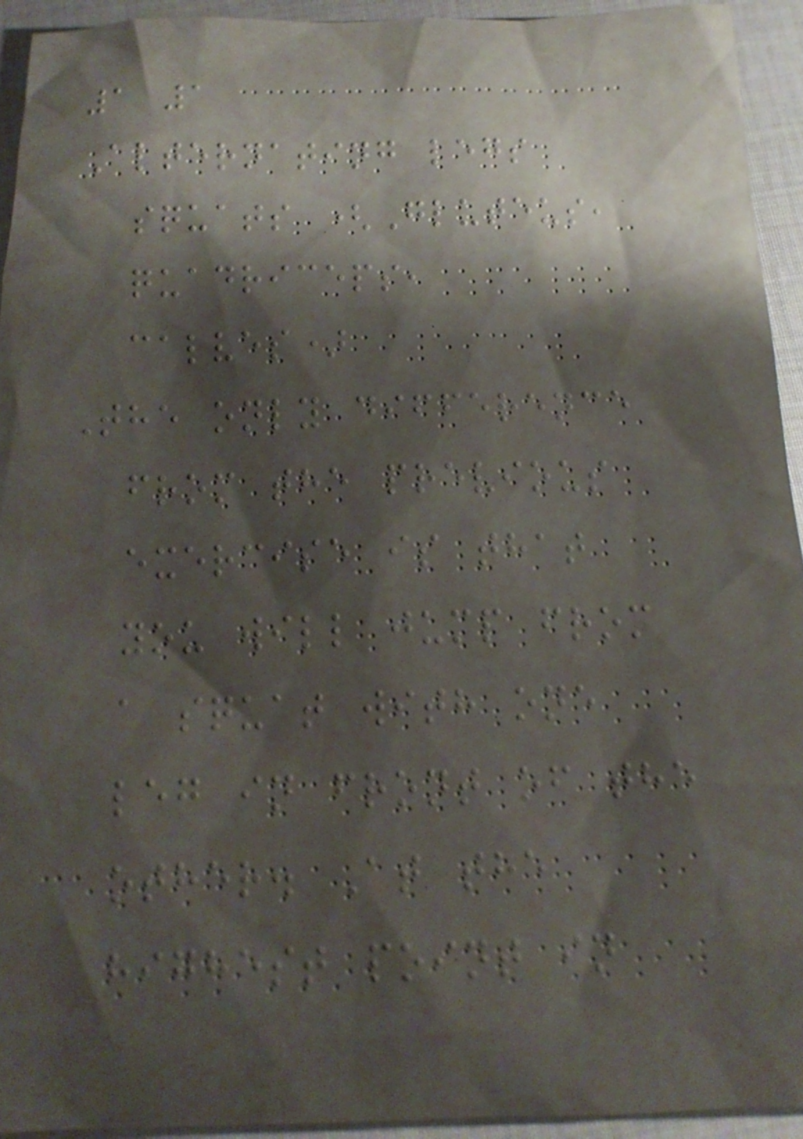1 1
Alternating legs
squats (Gluteus,
quadriceps,
calves)
The only difference
from the previous
exercise is that
you will jump from
a squat with one
leg in front of the
other. At the
highest point in
